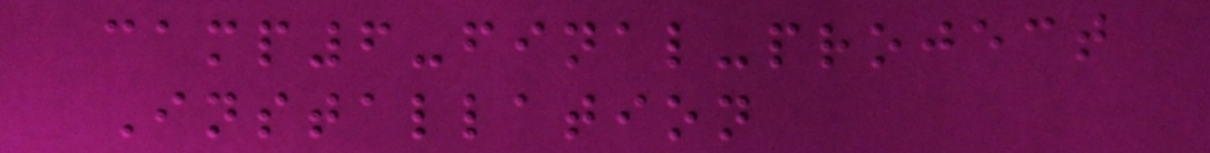camp6-final-project
Installation
